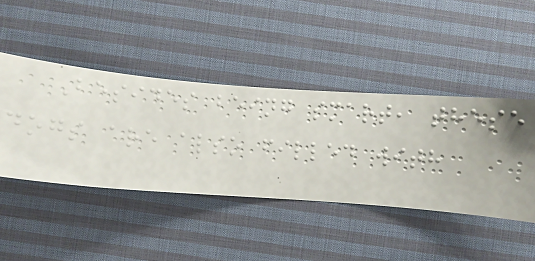Besides being smart, these
dogs are also filled with
